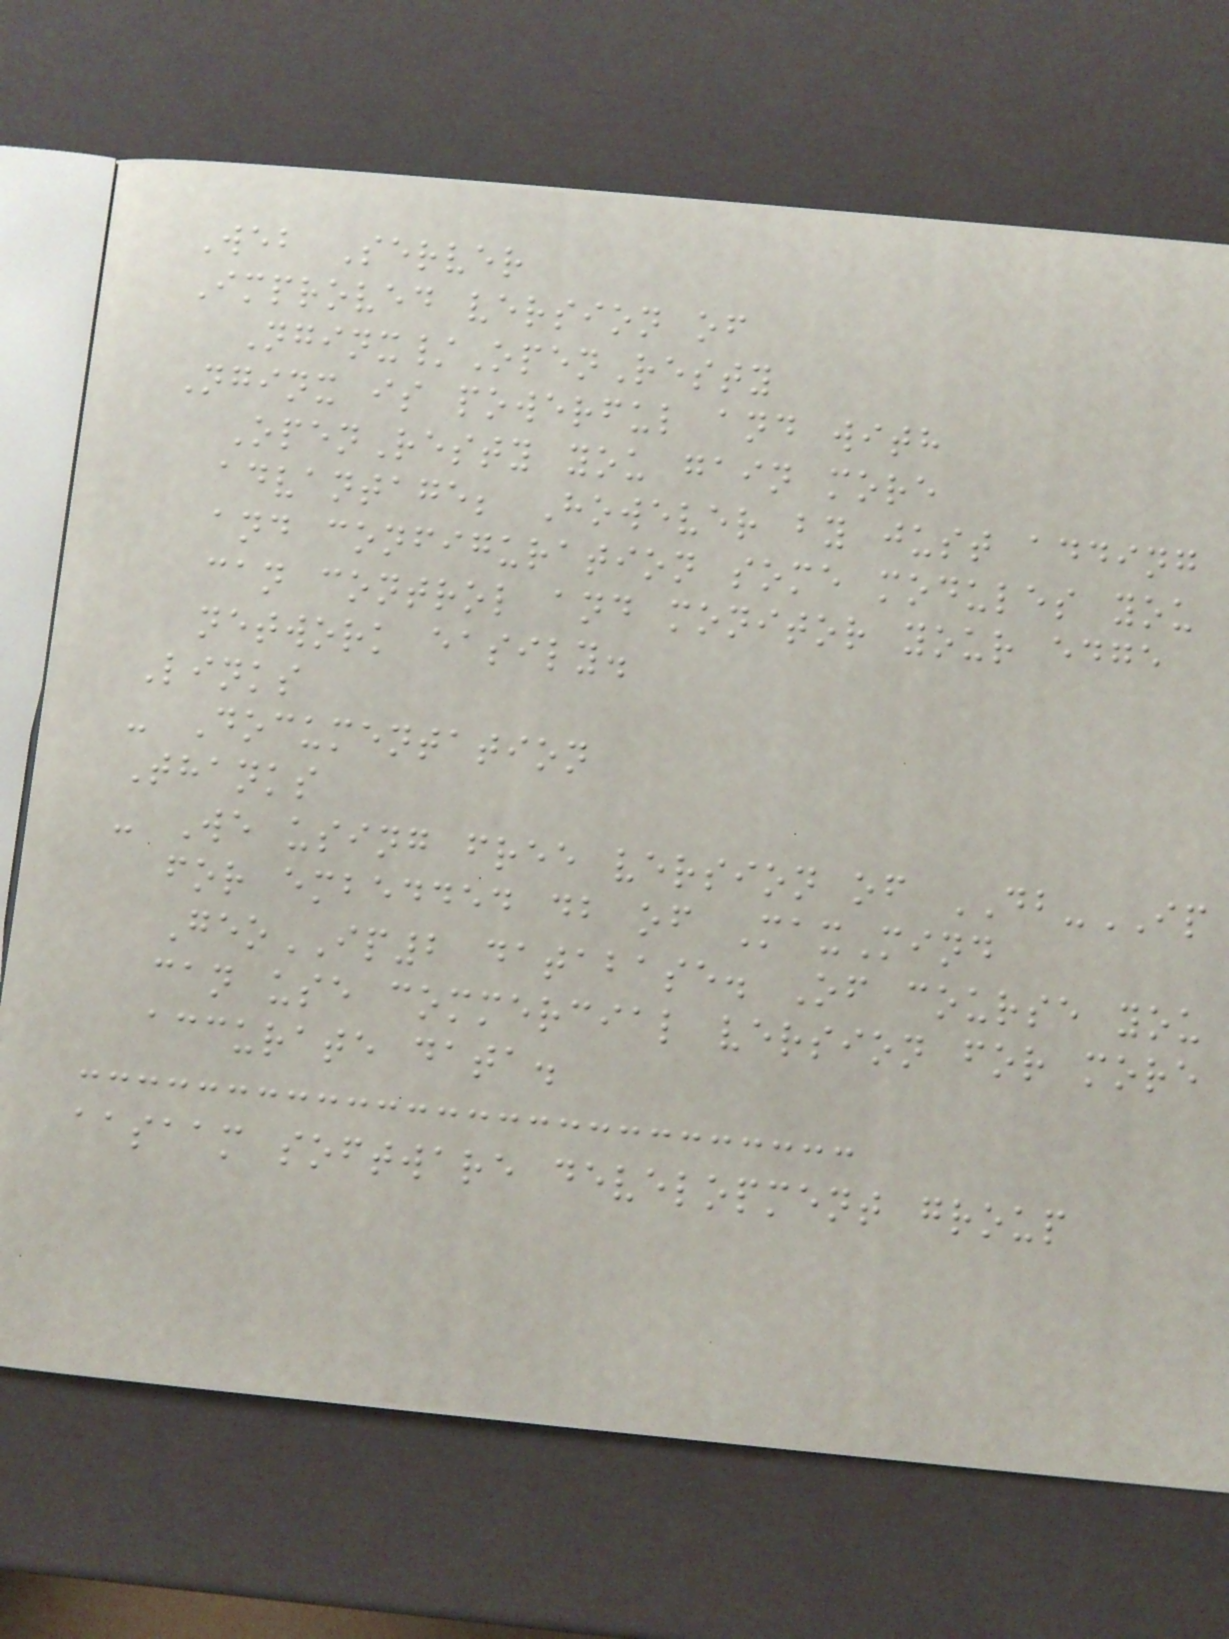Web Server
Improved version of
Nginx/OpenResty
Nginx is powerful and with
OpenResty you gain more
advantage; However by just adding
and configuration some modules you
can control and monitor your edge
network easily.
Links
- Documentation
Thanks
- We using free version of DB-IP
for embedded db of MaxMind
GeoIP2 database. Of course you
can use commercial version for more
accurate data.
aasaam software development group
